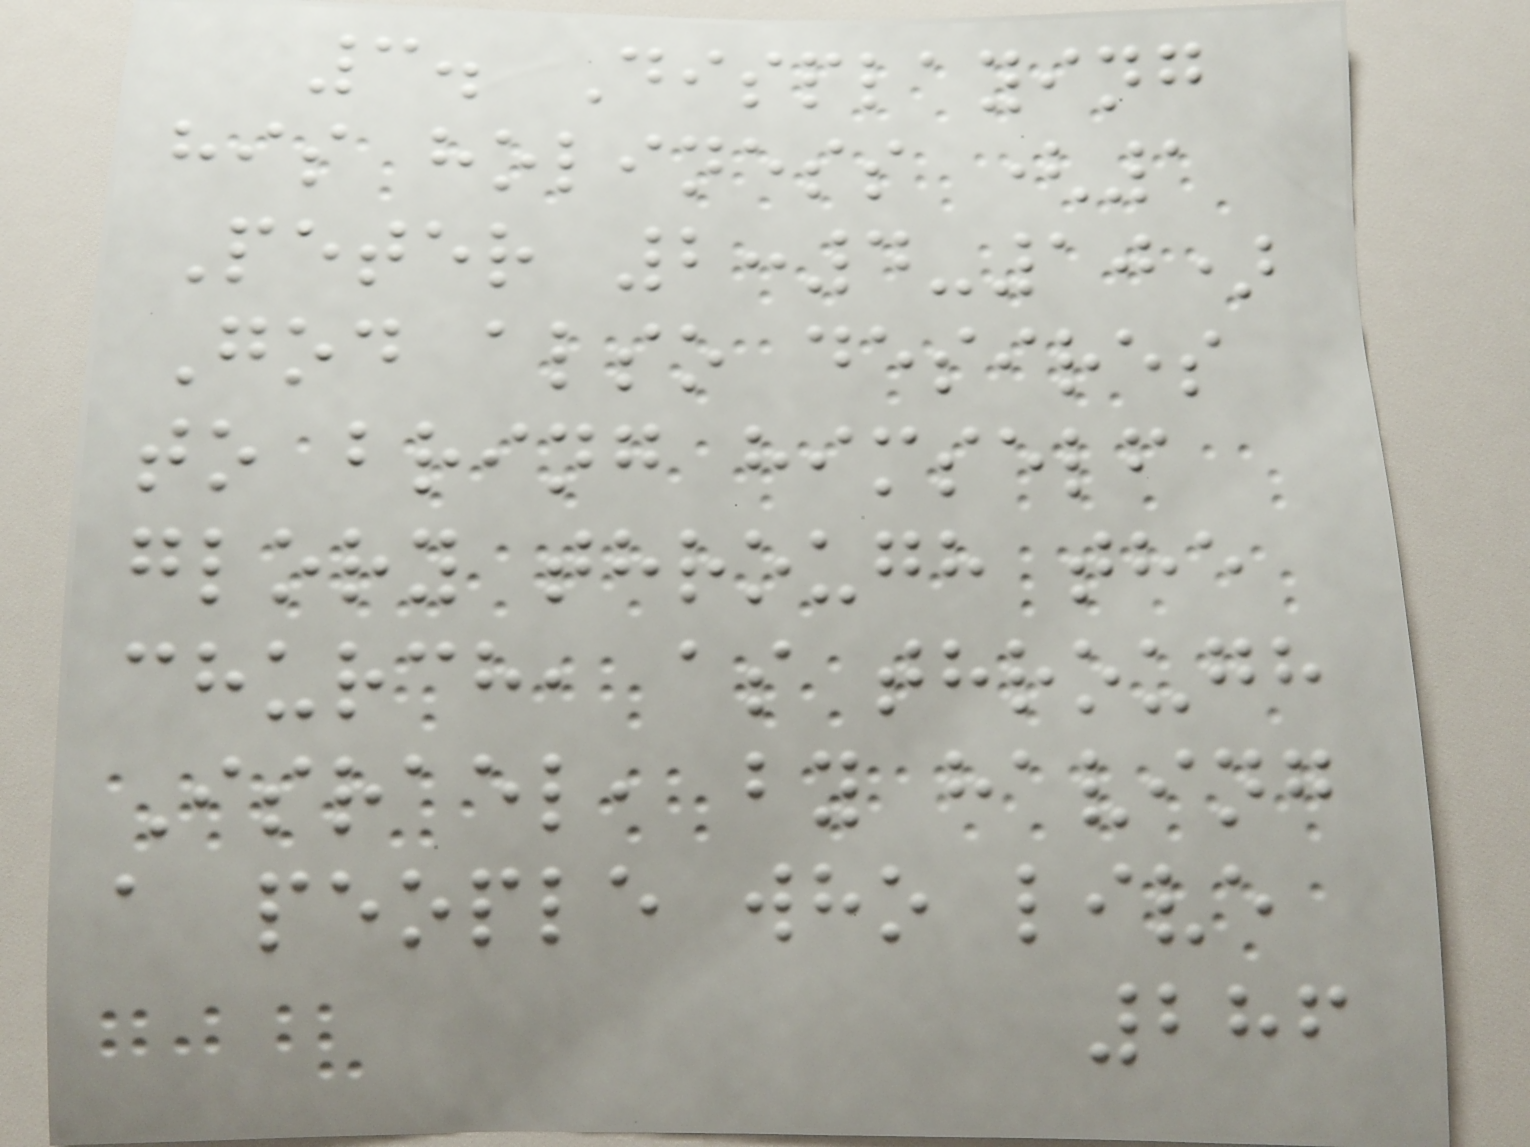3. Displaying
his holiness (1
Peter 2:4-10)
God also desires
to bring himself
glory through the
church, as through
Israel, by having
a people who live
286
